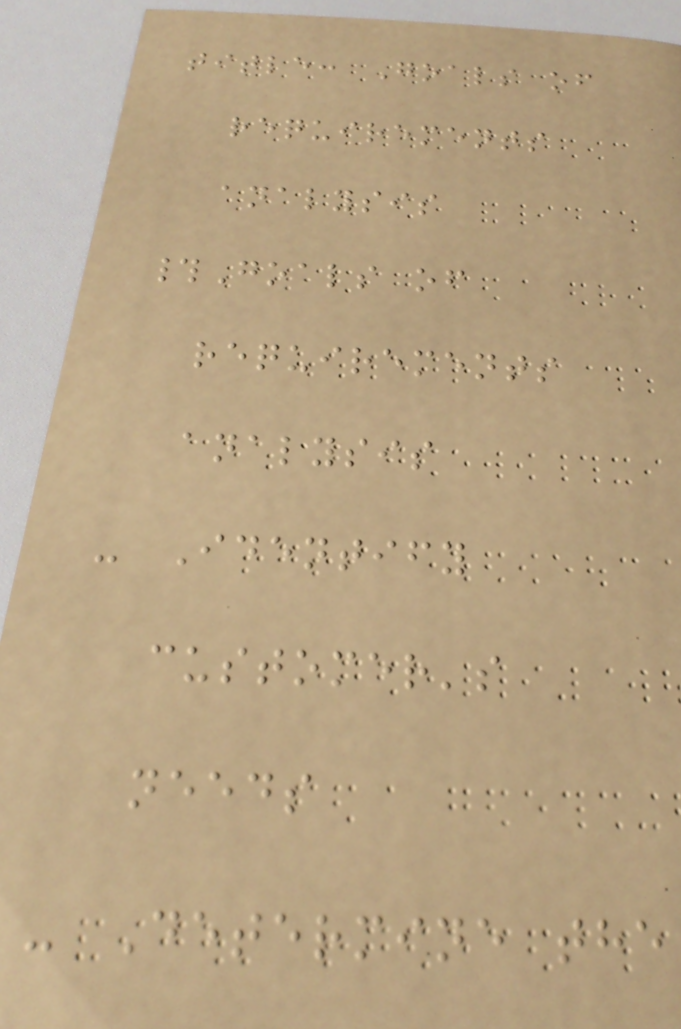title: Goals of
requirements
analysis
#Goals of
requirements
analysis
- Identify
customer's
needs
- Determine the
